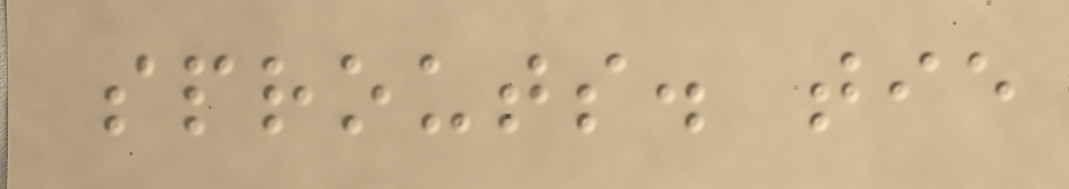sprouts. tie
